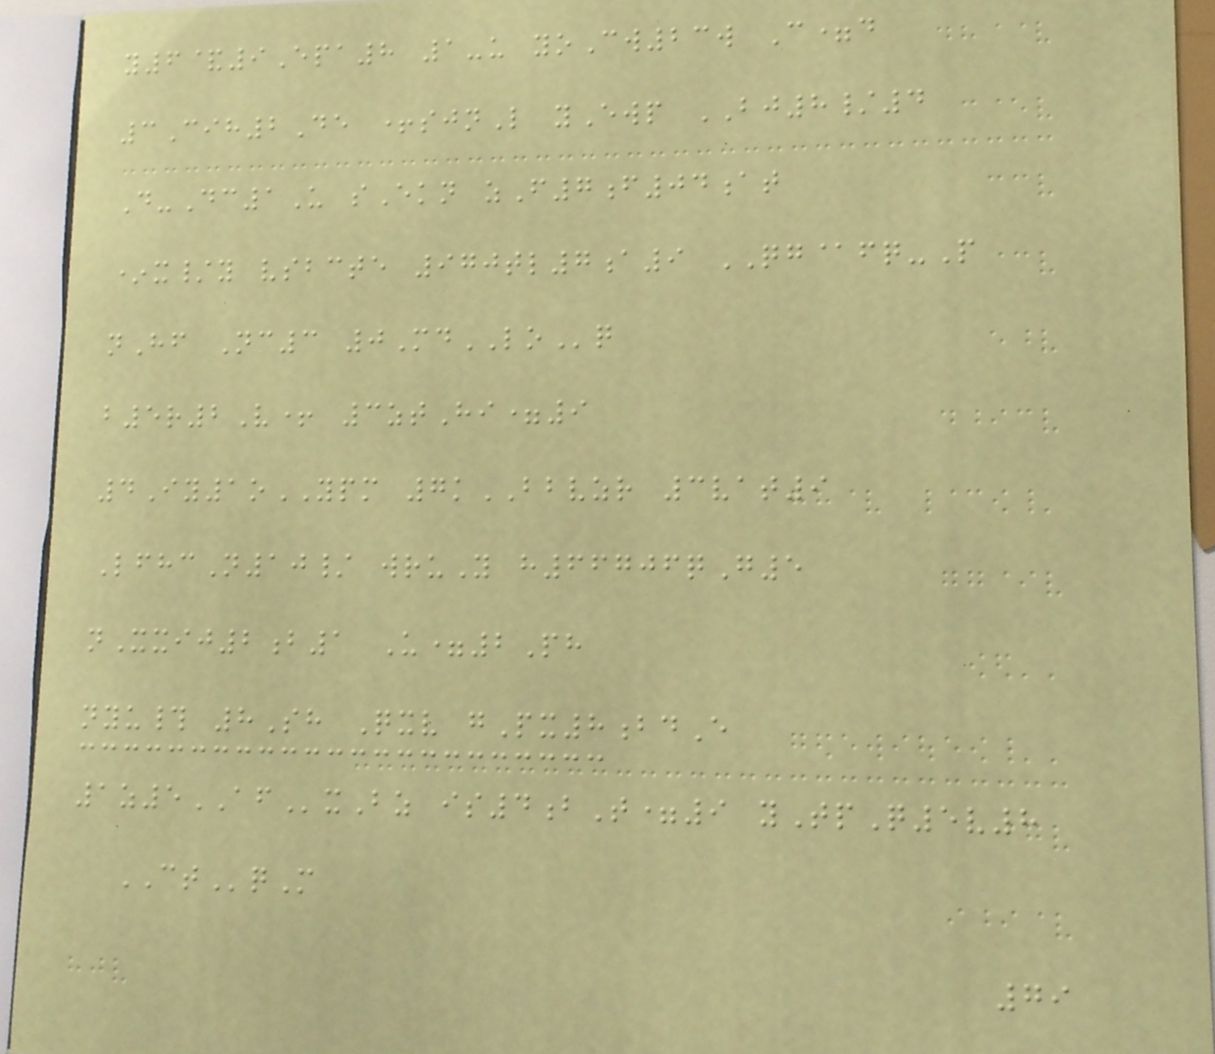y6&9Epa8 1-u yoCw23w C=d
3Cih2De +sjnL yEwp BJ8/4
D-Dc1U sEkn zF7f04at
*x/y vsbcte 970tl7a9 QG@fq-P
nHf Nc3 0MdLOq
b5r2V+ 3ztHi=9
4Iy1oYPM 7kBBVZR 3vat9
LfhcN10/ wruY h66706qG5
nXxij2b1 U=2Ph
nyu# 8Sh Qxv gPx8bdE
1z5AFxBz is4bT=9 yTpQ5v8
CTqM
79
